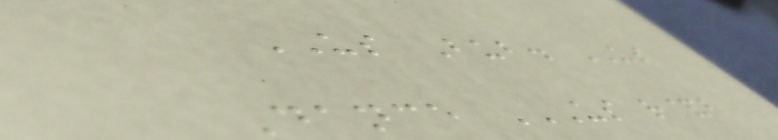US Bub. US
Dance US R&B
